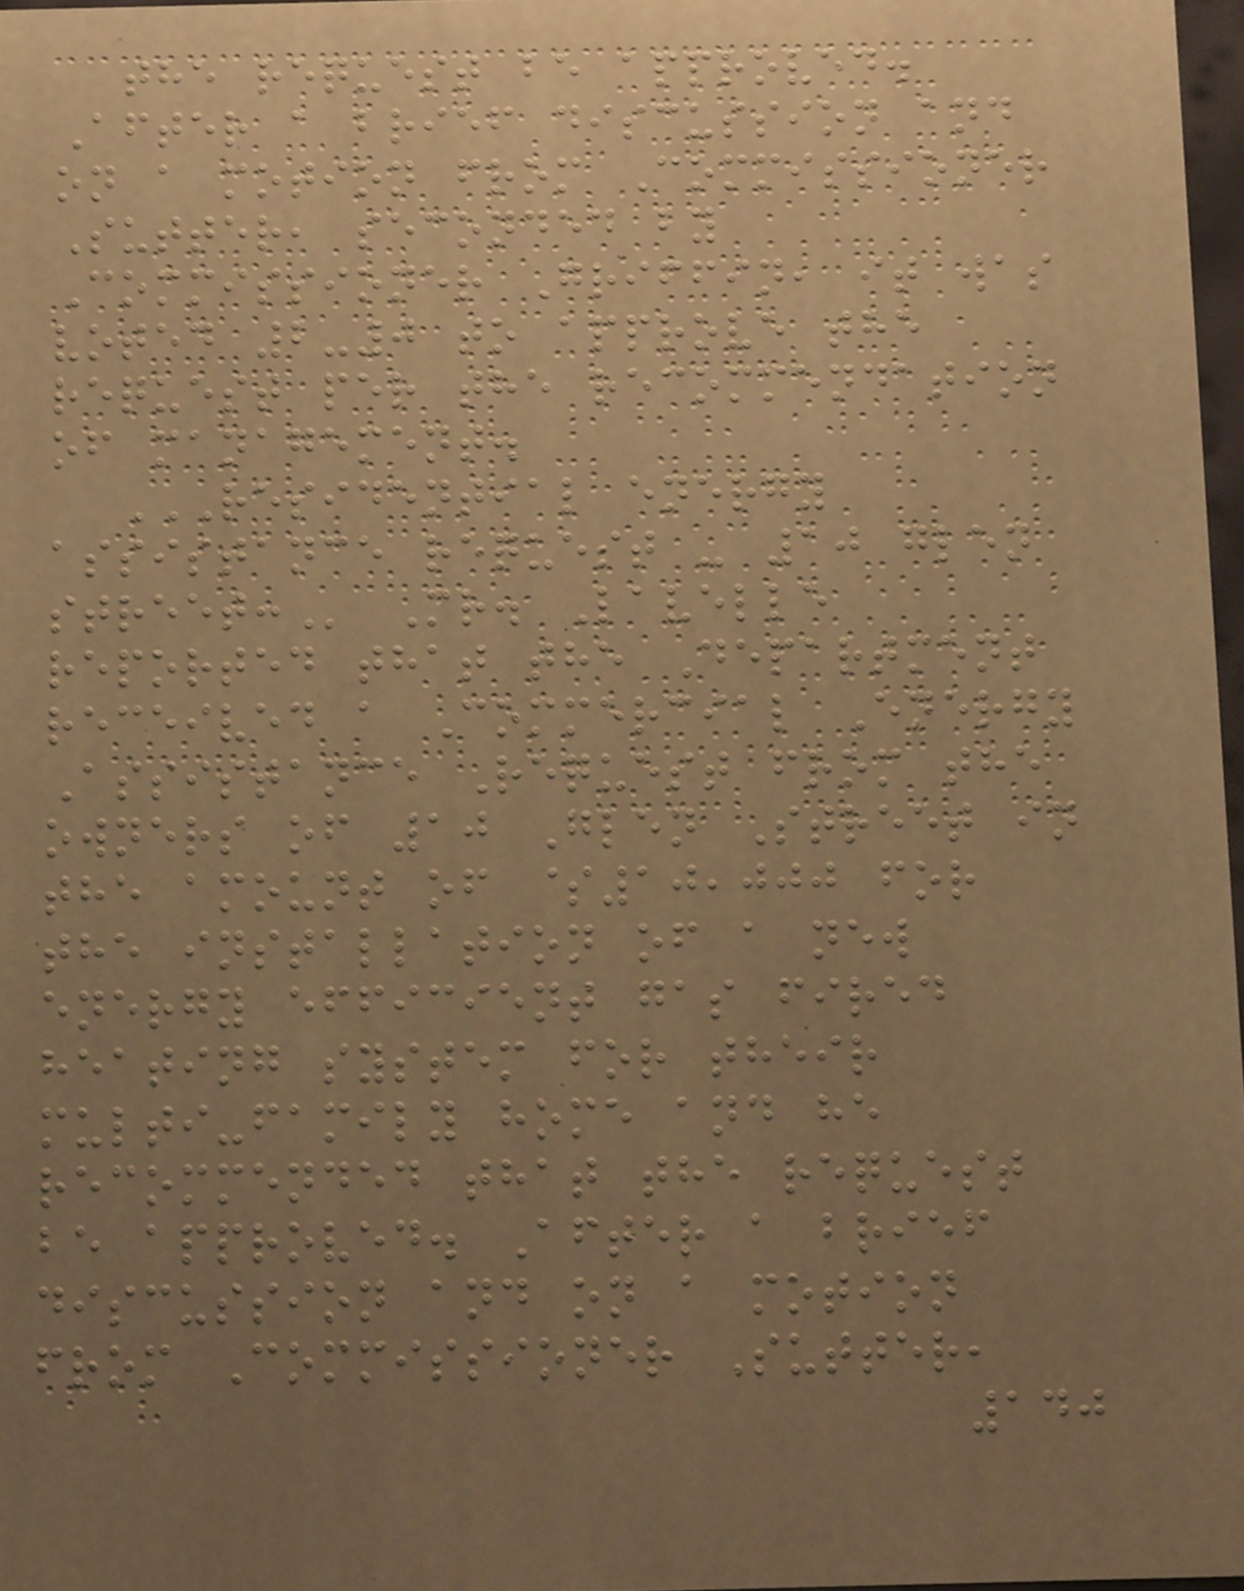the request be approved.
After a brief discussion and
on a motion from Commissioner
Sutter, seconded by
Commissioner Griffin, it was
voted 2-0 to approve the
request per the recommendation
of management.
RESIDENTIAL ENERGY
ASSISTANCE REQUEST - 10 GLEN
STREET: Mr. Lavelle
reported that the Department
received a Commercial Energy
Assistance Request from the
owners of 10 Glen Street in
the amount of $10,000 for
the installation of a new
energy efficient gas fired
heating system for their
multi-family home and he
recommended that the request
be approved. After a brief
discussion and on a motion
from Commissioner Sutter,
140
